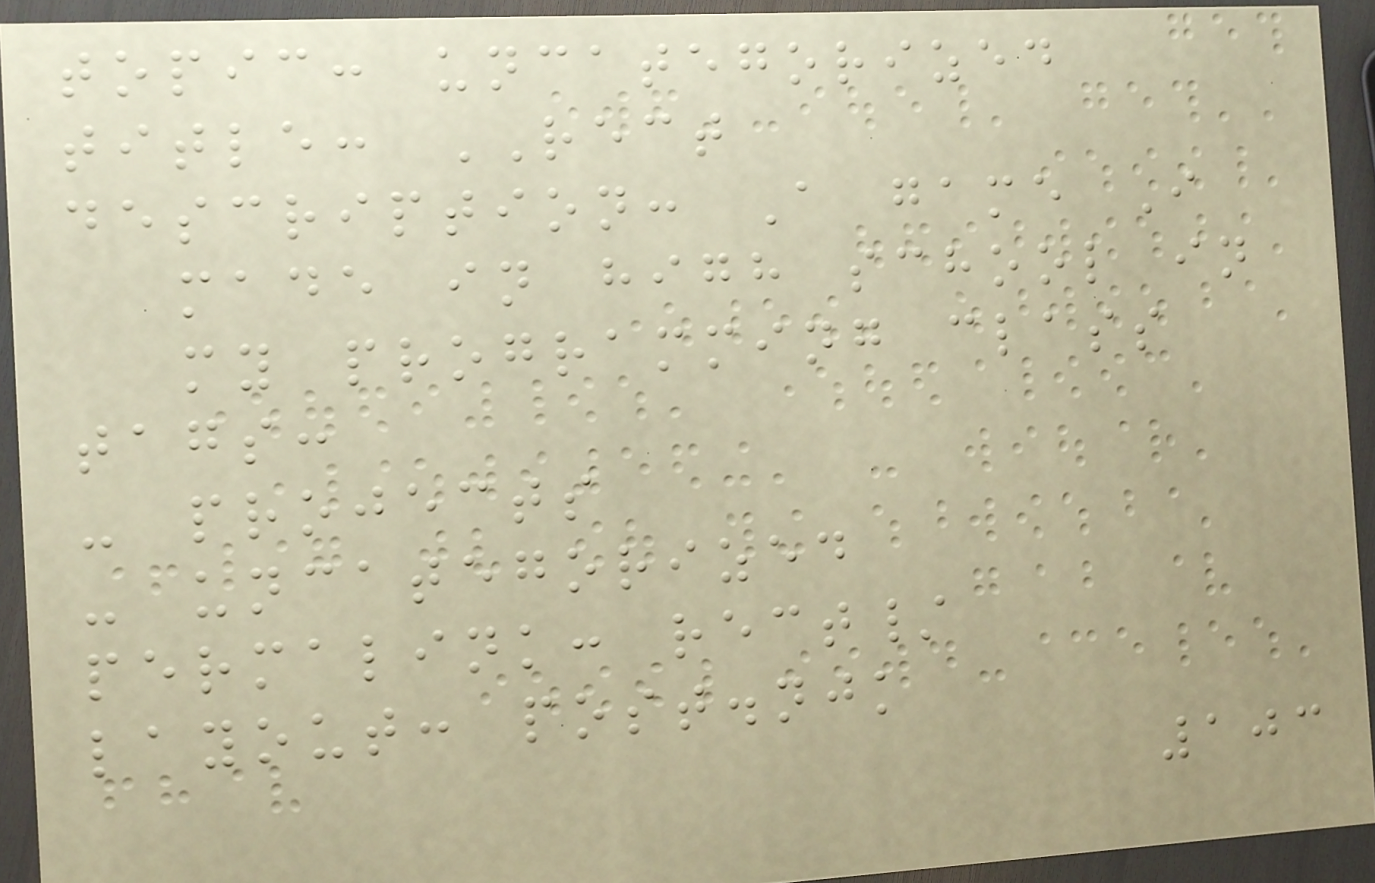topic: uncategorized
title: RECT
description: A game I
made in high school in
my programming class
tags:
- projects
- uncategorized
permalink: rect/
layout: post.njk
103
